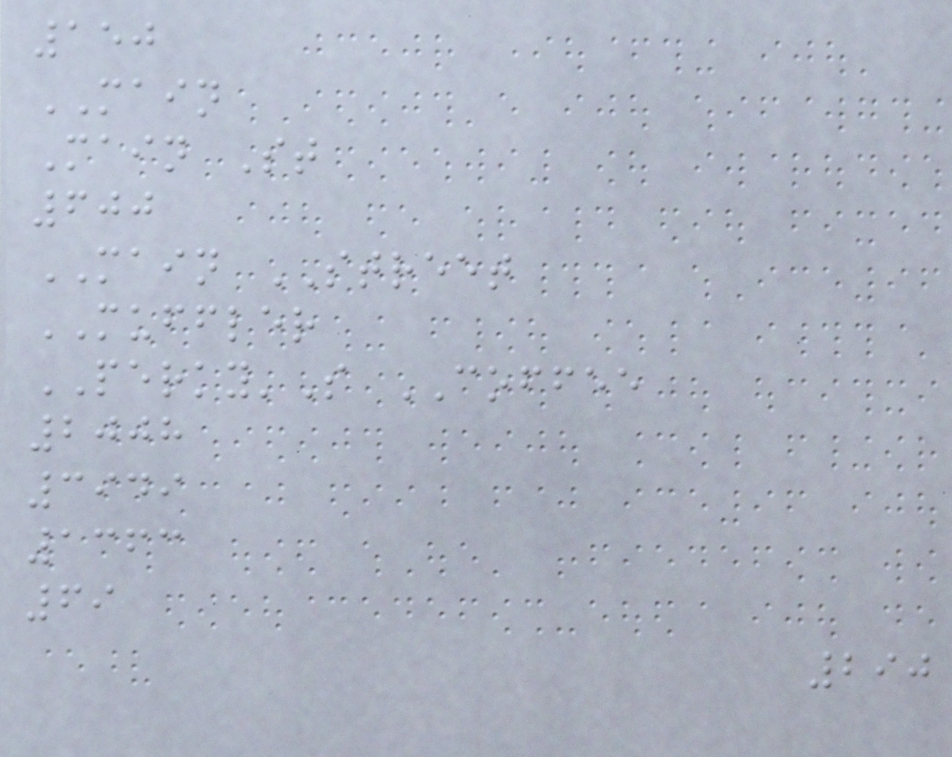150
MAIN
Main St
600
MAIN STREET
MUFFLER
PERKY'S COFFEE
2008
3949
1363
69
290
